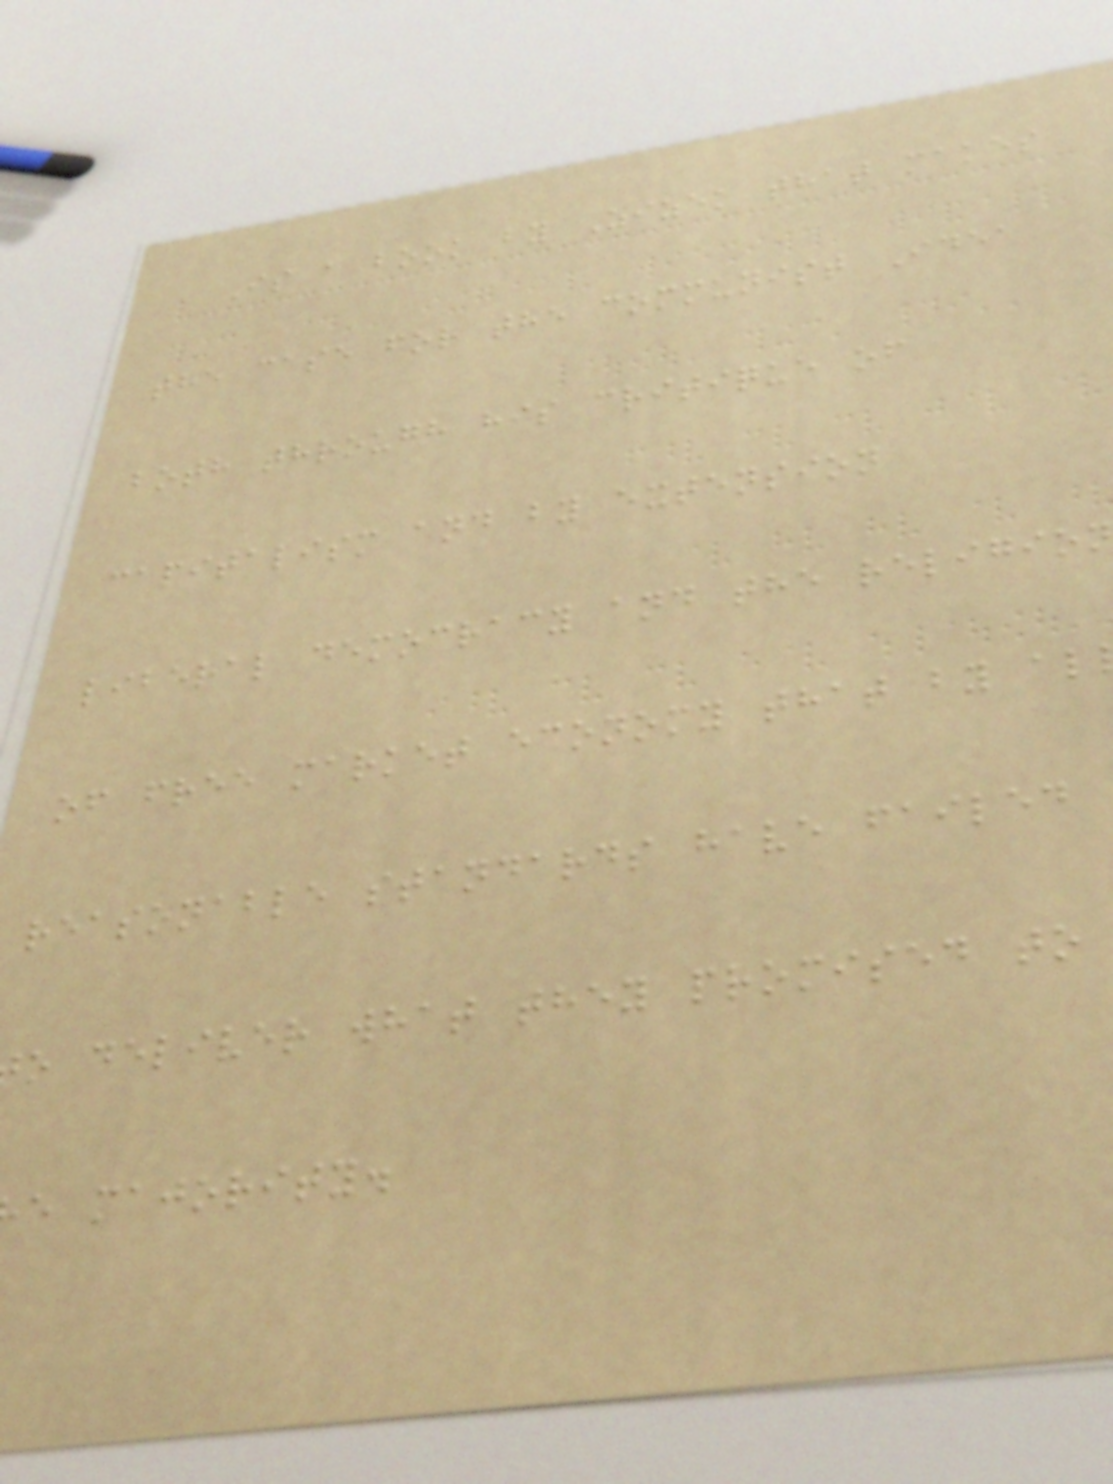Is a book by Zizek that makes
the case for the communist Idea
both through his critique of
capitalism and by extension
liberal democracy and the religion
of free market economy that by al
reasonable standards have failed
o deliver what they promised to
e majority.
